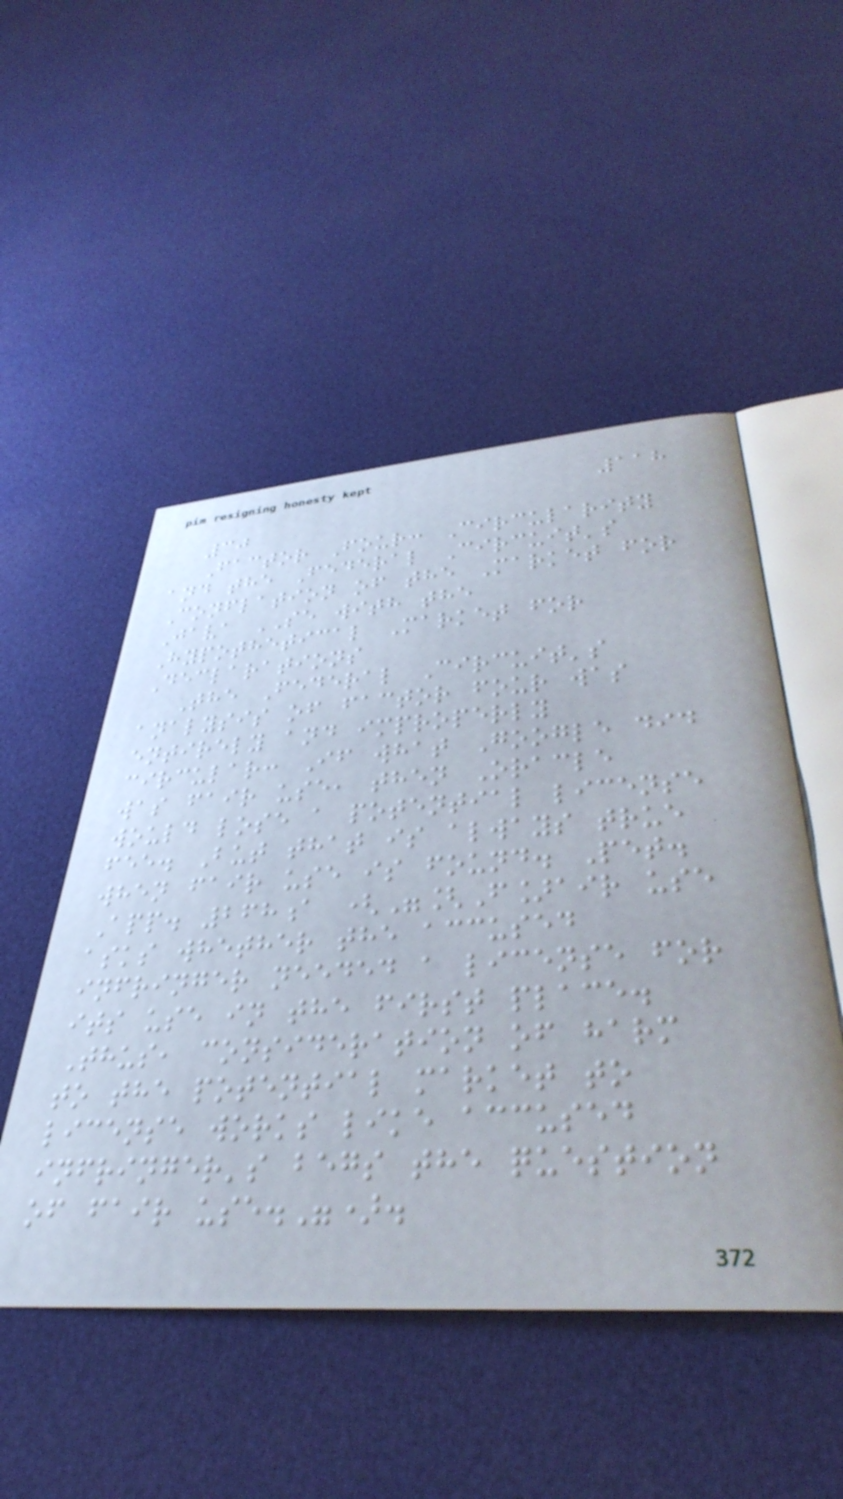118
30
Factor Four: Circularity
and the Federal Circuit's
Conflation of the Market for
Java SE with the
Hypothetical Market for
Declarations
The Federal Circuit's
analysis of factor four was
entirely and improperly
circular: If what Google did
was fair use, then Oracle
would lose a potential license
fee. But that is always true
when fair use is found. Pet.
App. 268a ("[F]air use
asks whether the accused
infringer needed a license for
its use in the first place.
Thus, consideration of harm
to the potential market to
license works like accused
infringer's begs the question
of fair use.").
